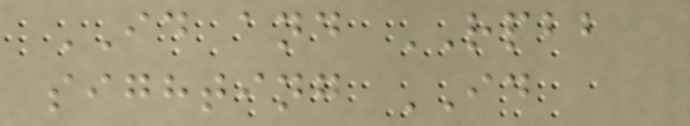ID and RPBB
sighting ID
